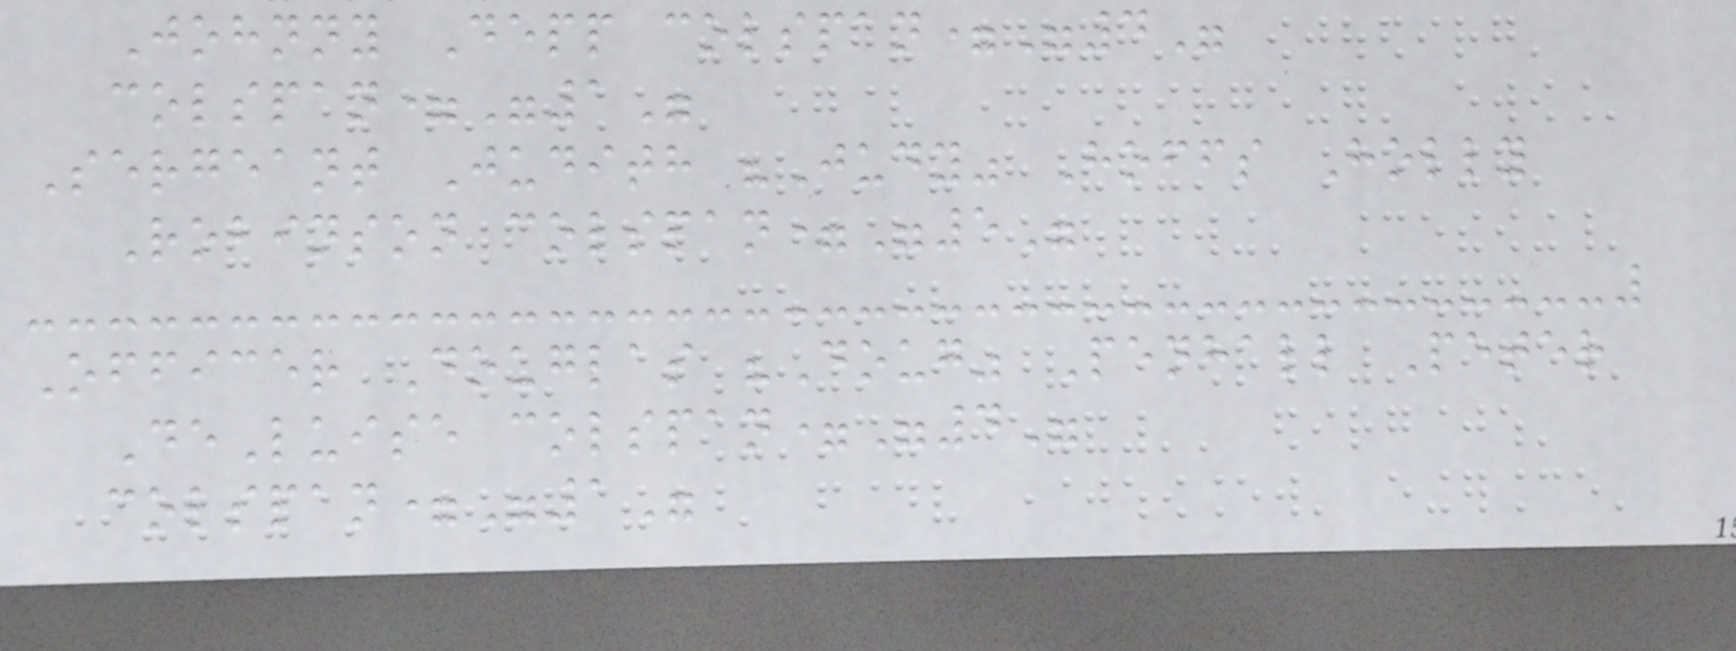Johnny Depp colspan="4"
colspan="1"
Sergeant Judith "Judy" Hoffs Holly
Robinson colspan="5"
Officer Douglas "Doug" Penhall Peter
DeLuise colspan="4"
colspan="1"
